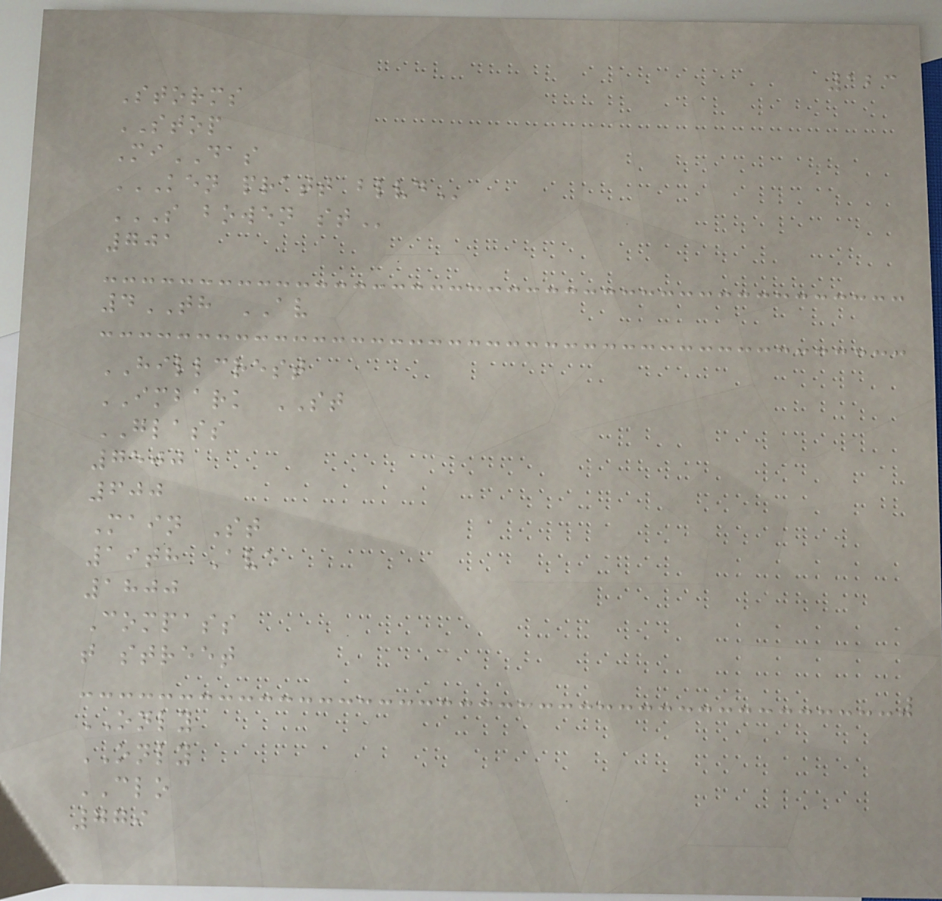123
Storms
STOP
MiDAS
KEN PRATT BLVD
S BOWEN ST
701
4TH AV
HILLCREST
IMBARK ST
GLASS
7500
600
Main St
19th Ave
1800
Compass
t street
ONLY
ONLY
CLO
779
